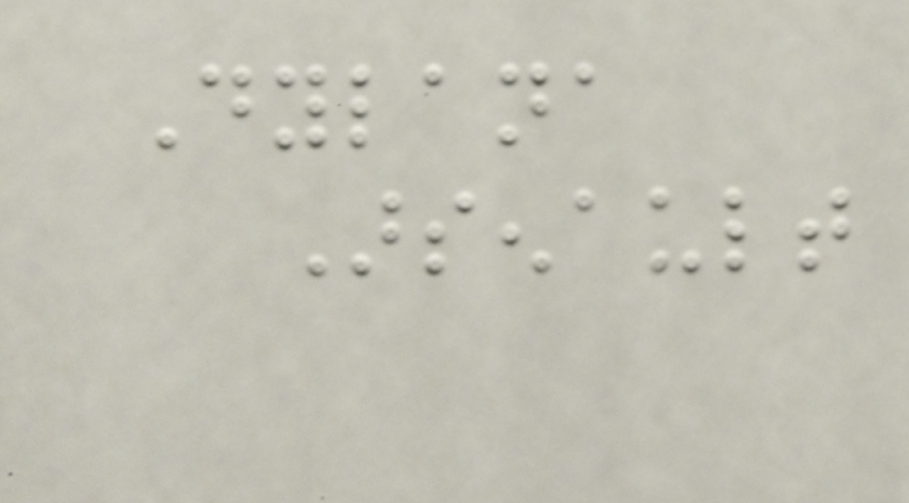Dylana
Arsenault
